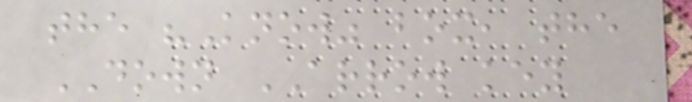the "Know" box, the
DOWN ARROW key
